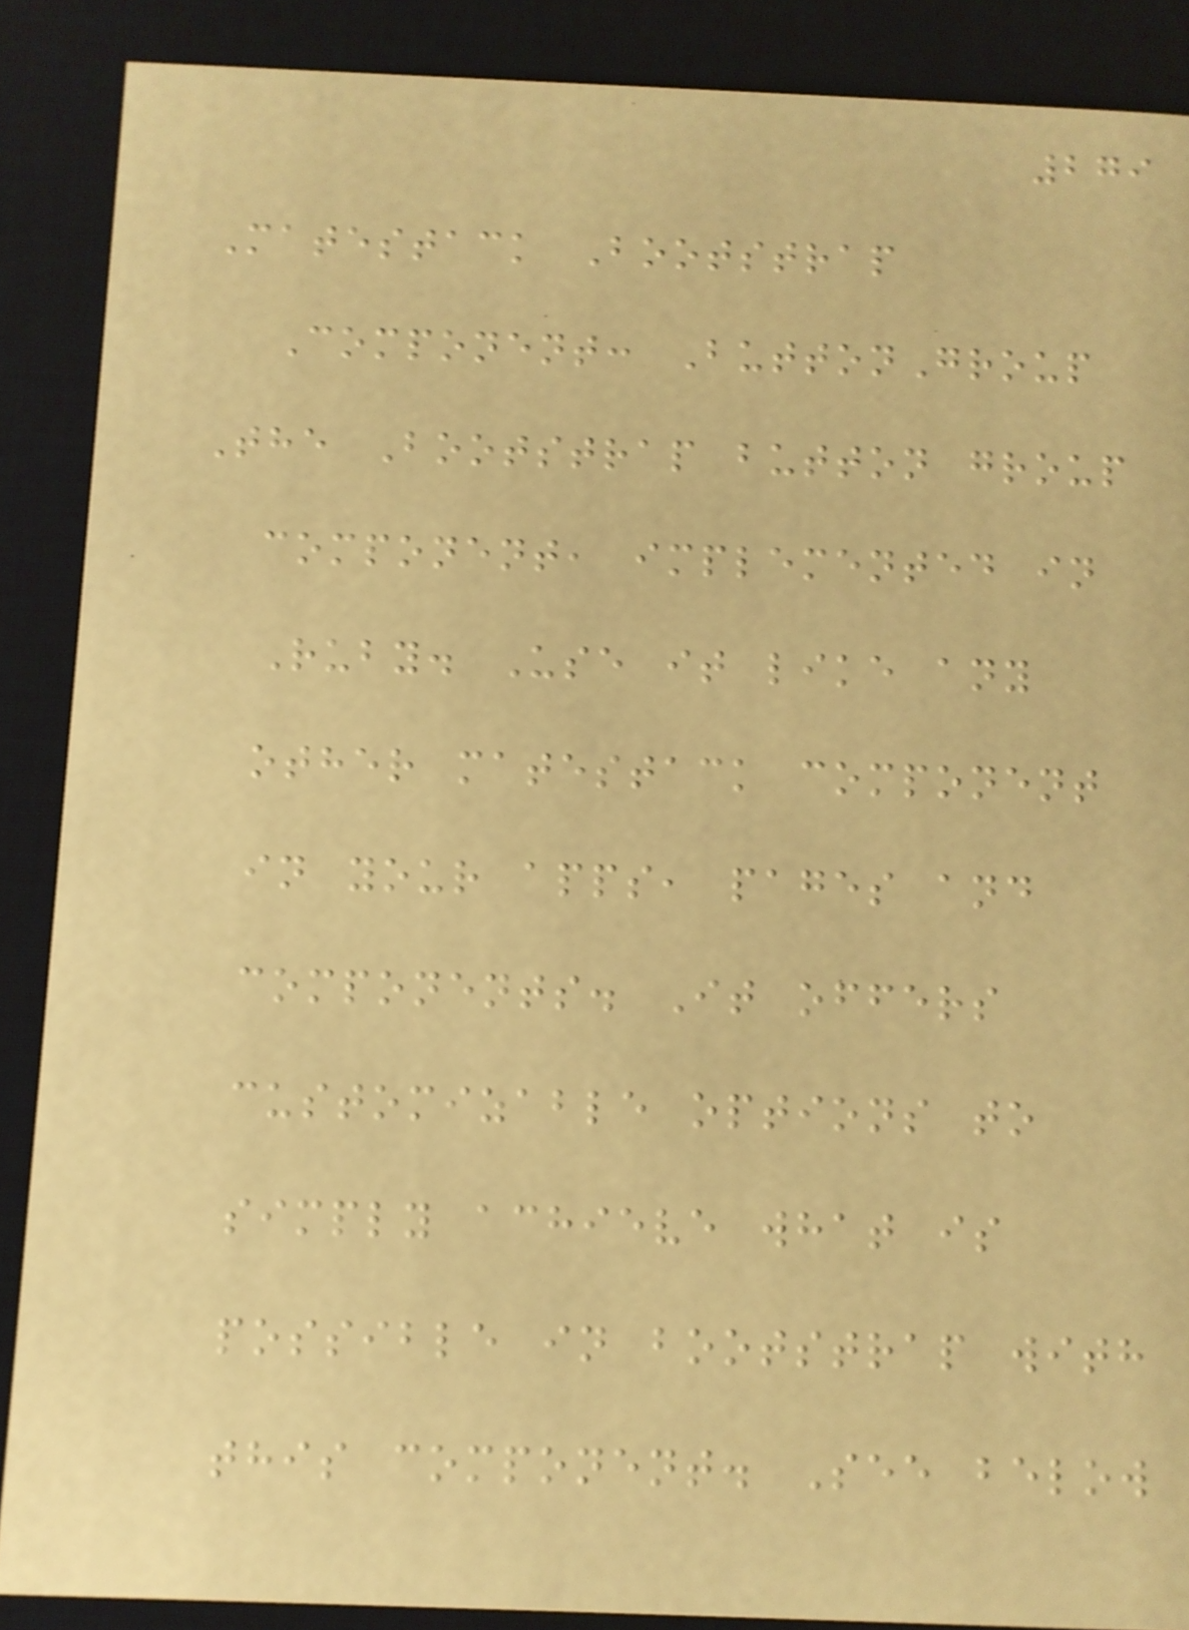279
Matestack Bootstrap
Component: ButtonGroup
The Bootstrap button group
component, implemented in
Ruby. Use it like any
other matestack component
in your apps, pages and
components. It offers
customizable options to
simply achieve what is
possible in bootstrap with
this component. See below
